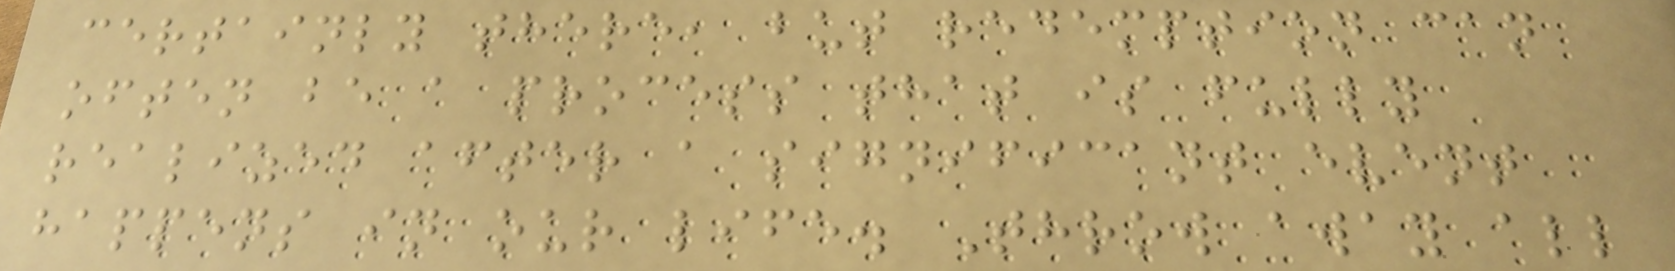certainly there, but redemption can
often be a process that is fully
realized after a significant event
happens in our life. Throw away all
